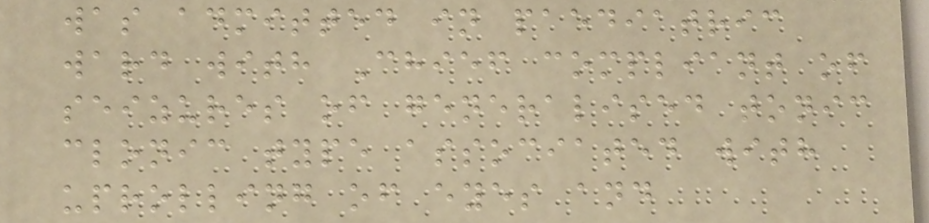was admitted in paediatric
ward with Chief compliant of
seizures of generalised tonic
clonic type associated with
uprolling of eyes and
